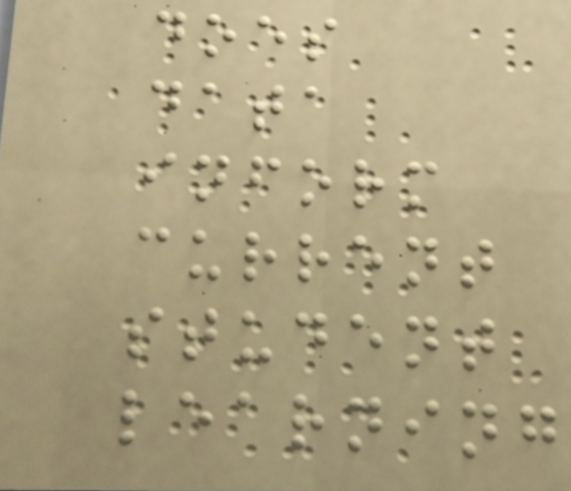does
data
inform
current
student
learning
